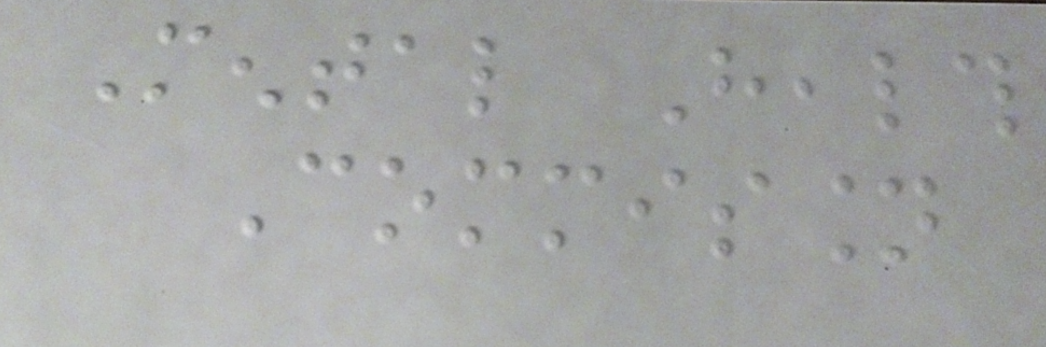Mental Health
Commission
